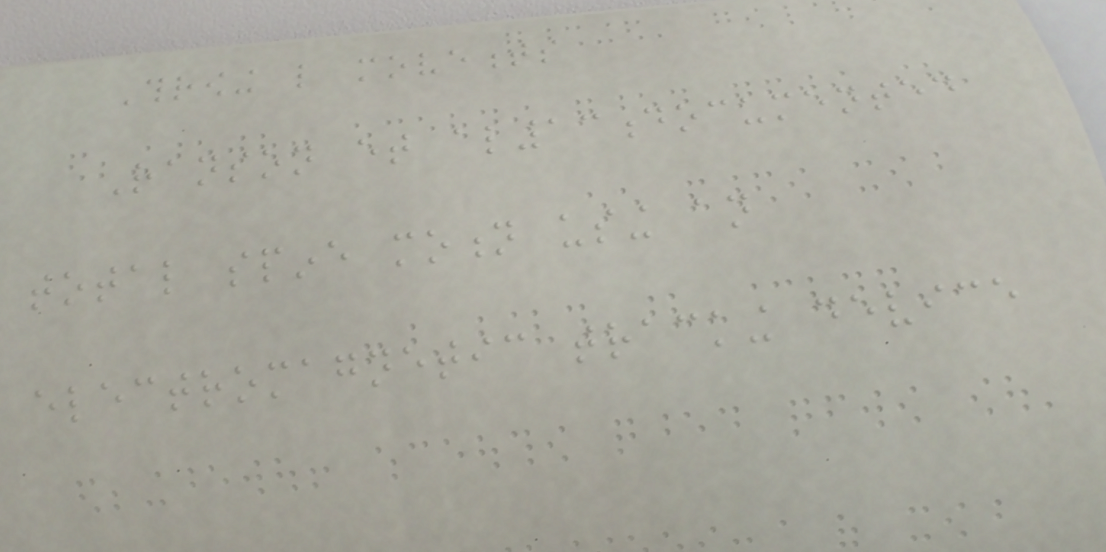Throwing like movements
Ranson et al13documented
total spine motion using an
electromagnetic tracking device
